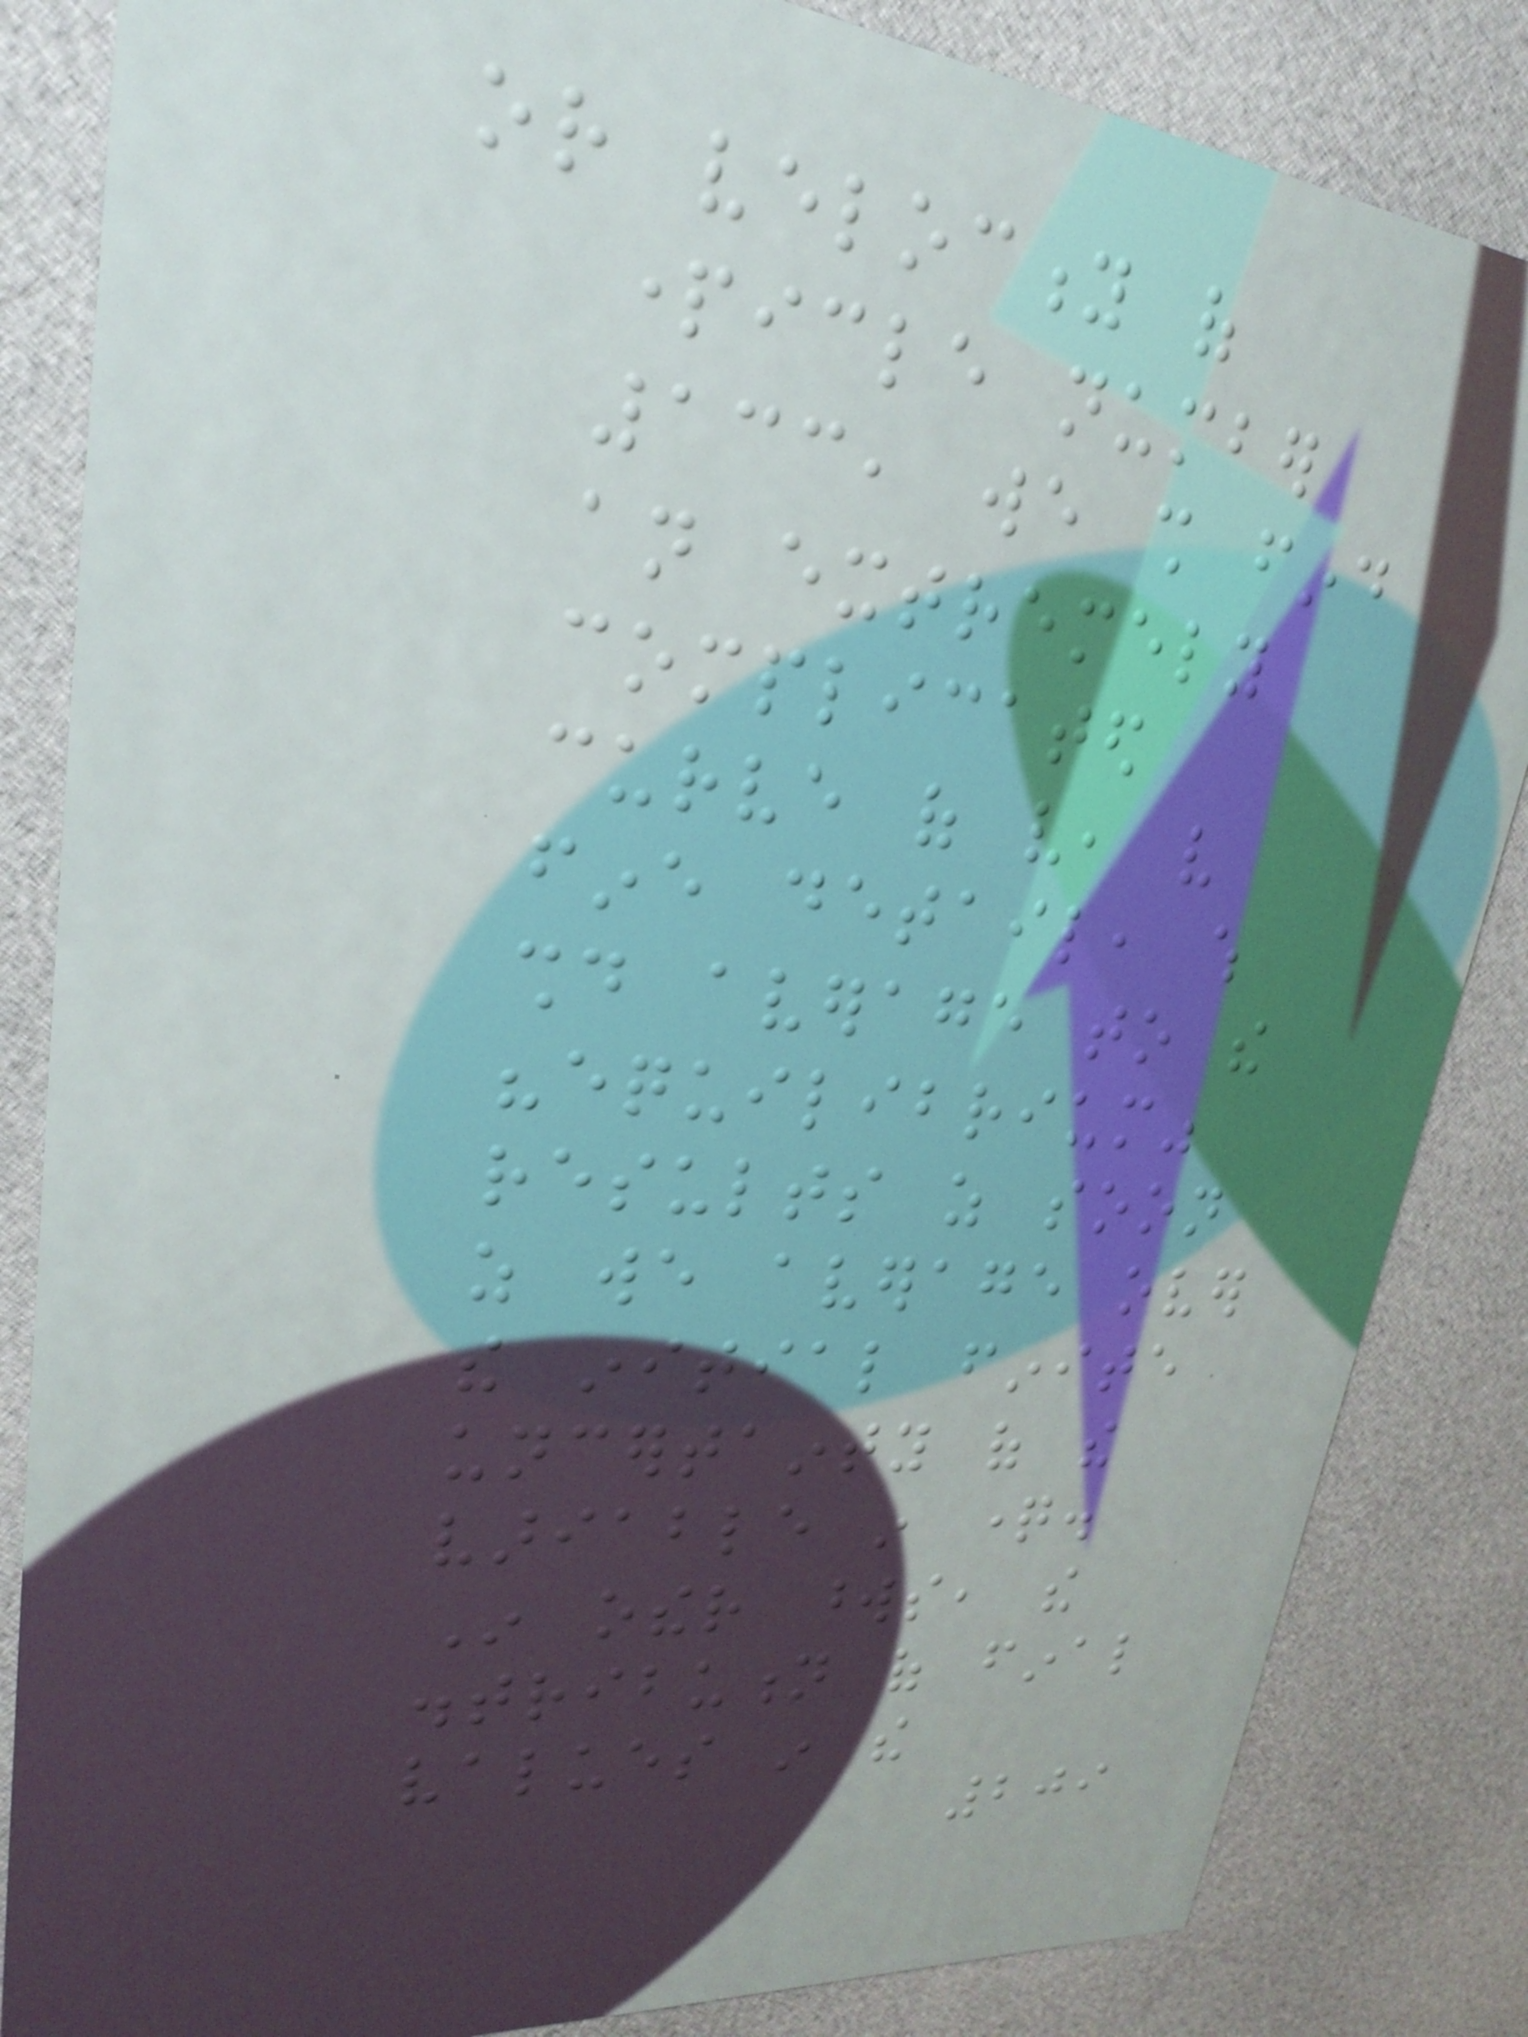or velocity of
particle number
133, we shall find
an extremely
complicated
curve of very, very
fine detail, which
should average to the
"equilibrium"
results as soon
as we average over
the initial finite
uncertainty of the
variable in question.
In other words, the
distribution of final
values in the
209
